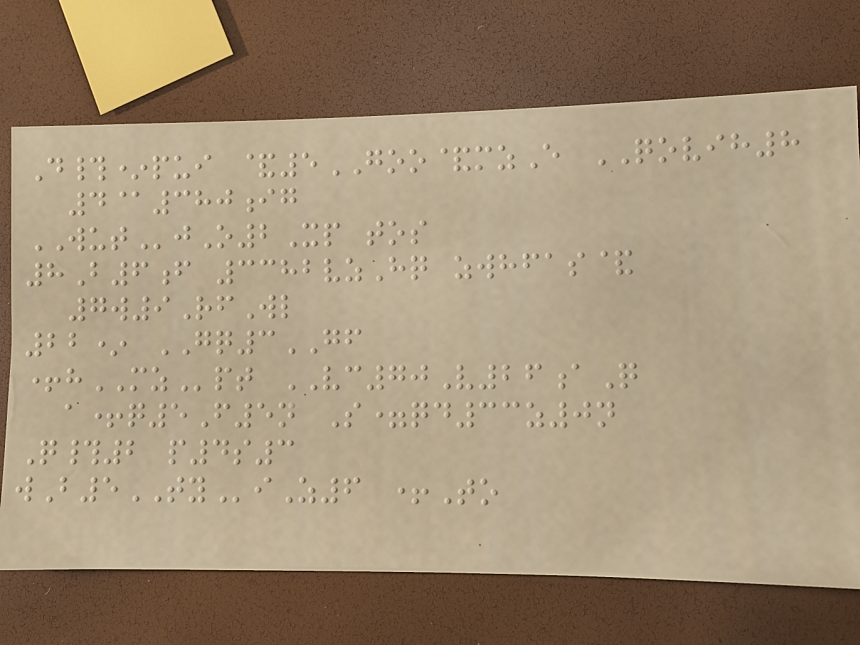D#*pui &5GOO&mzE QOVIH8
4@380ig
WUTjO2Xp tos
8B6f 3382vzHq zwhfas&
7w9RfWl
22* GQ3GF
+hMZpt VC70V26aQ
a+q5F5n S=qd33z0n
Q#2 p4s3
wB5TYiZ6 +To
